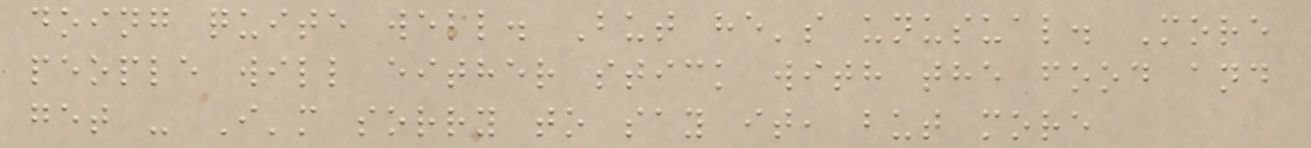doing quite well. But he's unusual. More
people will either stick with the food and
get - I'm sorry to say it, but more
